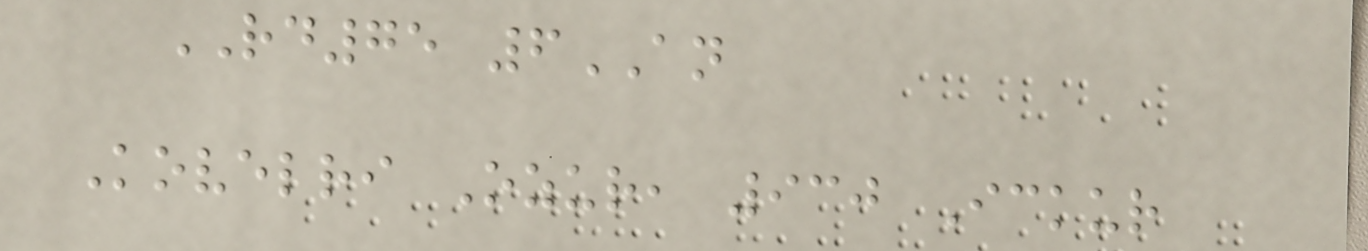RD75 6AN
Kovelri Ozur, 930 Ickur
